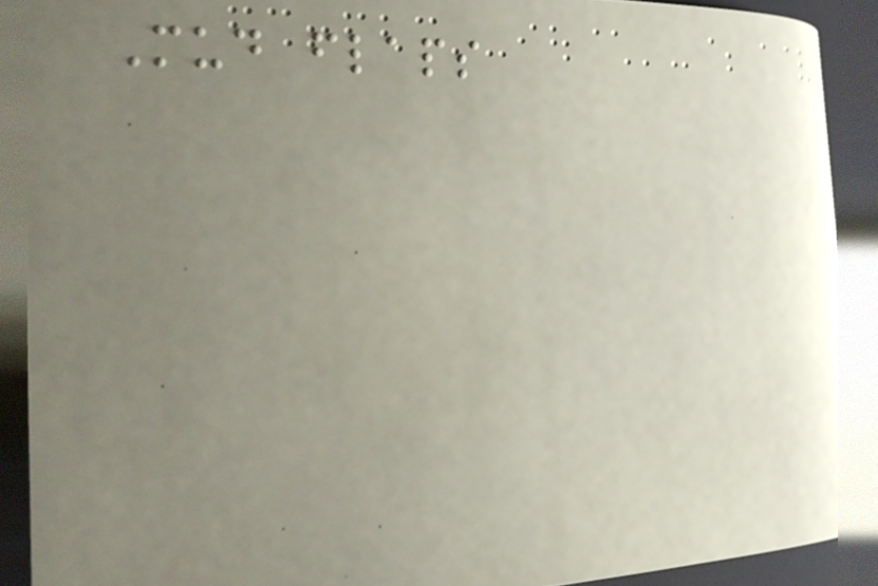Mud flaps
